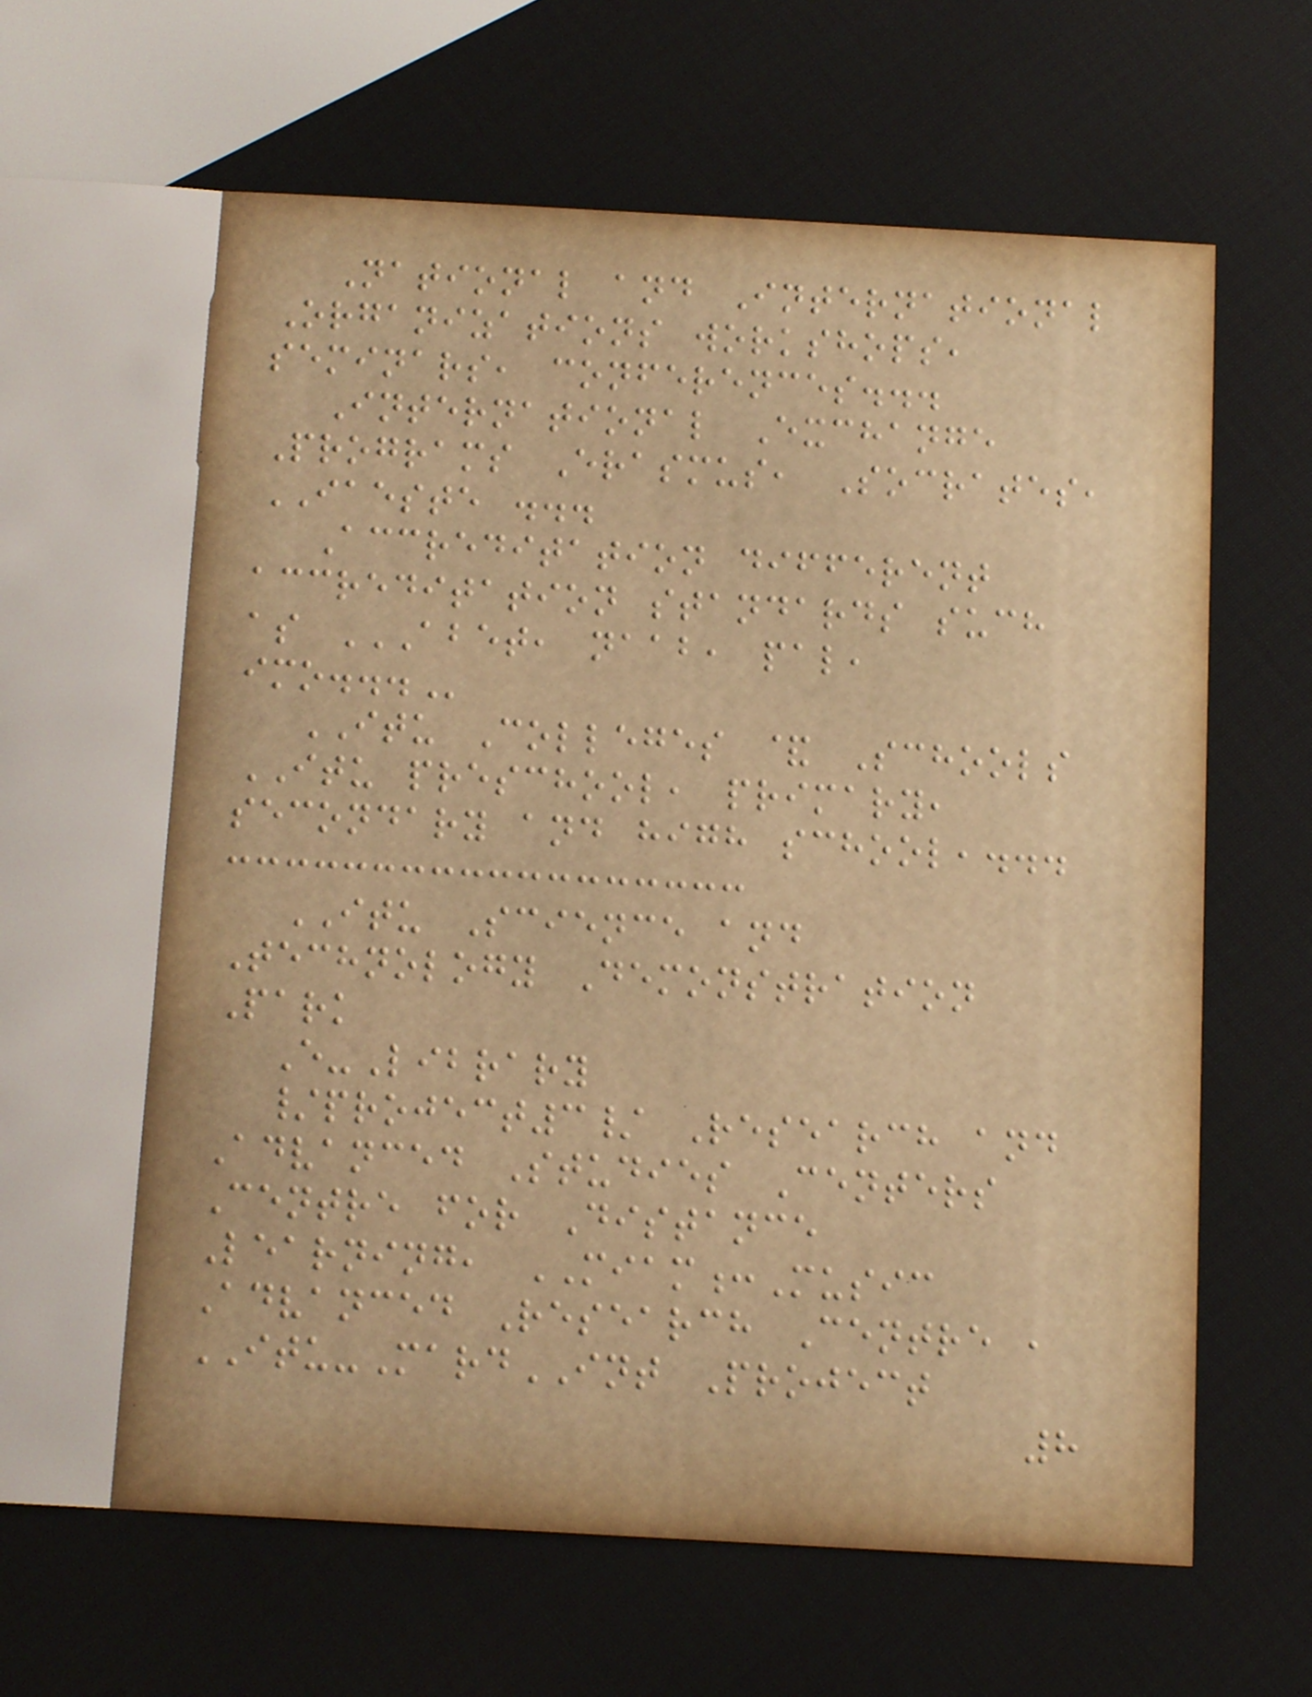National and International
Organizations workshops,
seminars, conferences...
International Exchange
Programs Erasmus, Socrates,
IAESTE ...
Accreditation different
accreditation standards such
as ABET, NAAB, PAL,
IMO...
ITU Colleges & Schools
ITU preschool, primary,
secondary and high school,...
ITU Science and
Technology Demonstration
Park
E-Library
/project3/ Research and
Advanced Studies Centers
Centre for Distance
Learning, MIAM:Music
Advanced Research Centre ,
ITU-MardINT Project
8
